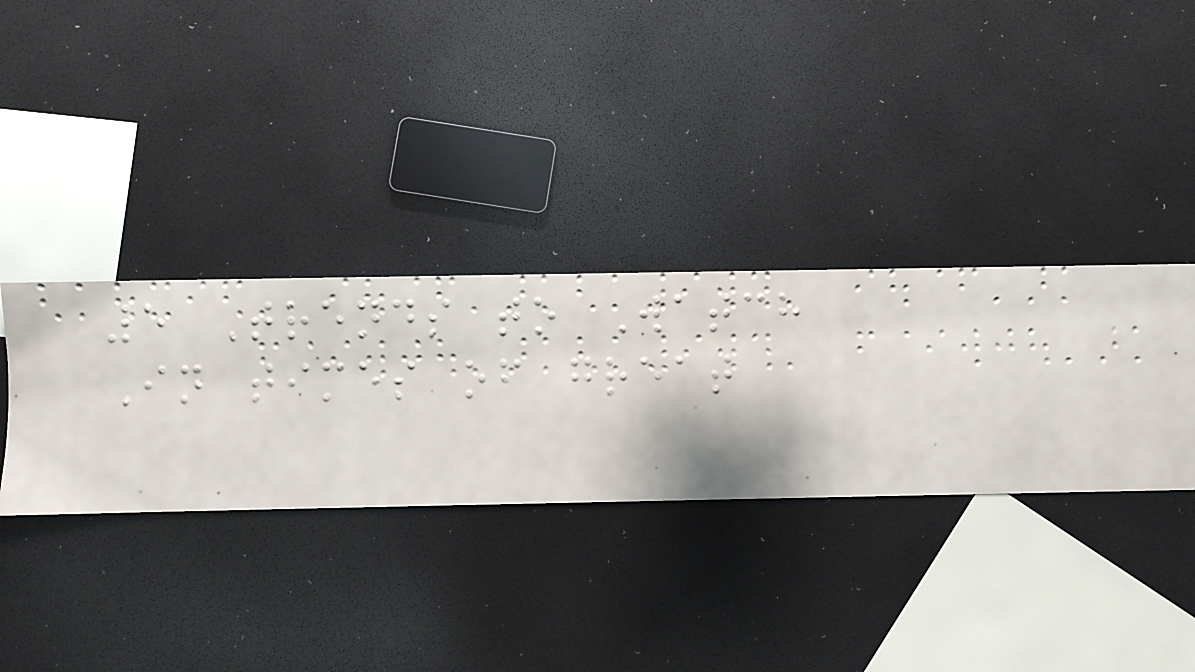5 Trends to Watch
In times of great
